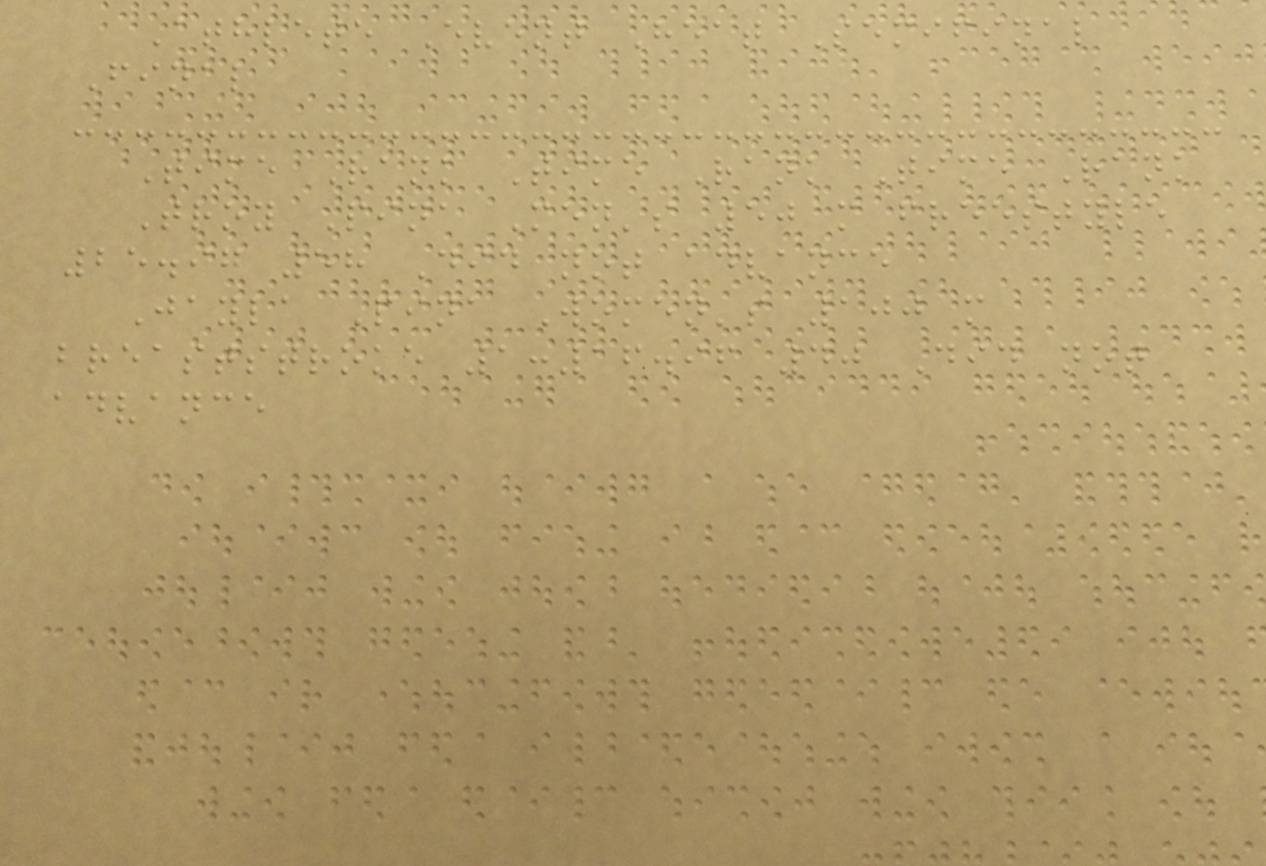Athlete Event Heat Semifinal
Final
Time Rank Time Rank Time Rank
Troy Pina Men's 50 m freestyle
25.97 58 Did not advance
Jayla Pina Women's 100 m
breaststroke 1:16.96 40 Did not
advance
